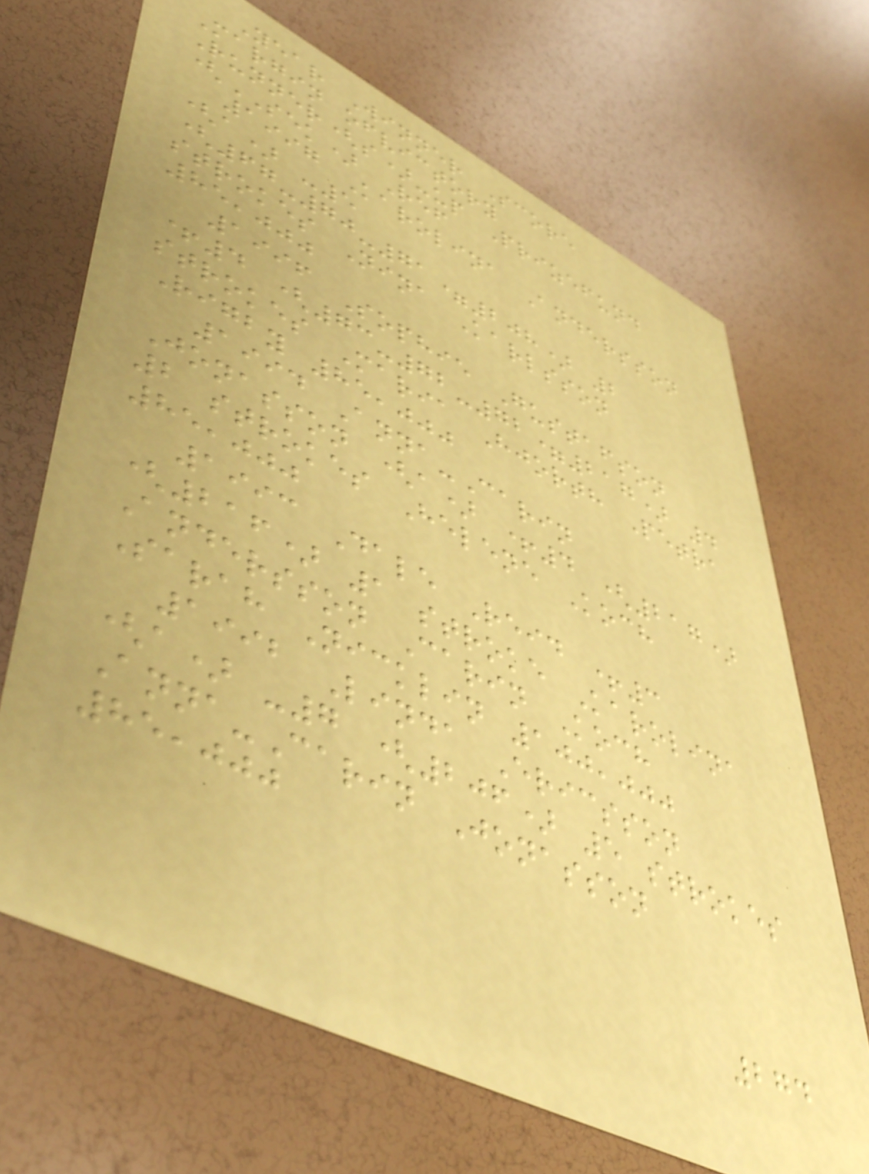Year Winner Score
Margin ofvictory
Runner(s)-up Prizefund
(SEK) Ref
1997 Karolina Andersson
(a) -5
(67-70-71=208) 2
strokes Nina Karlsson
85,000
1996 Sophie Gustafson
+4 (73-72-72=217) 4
strokes Maria Hjorth Petra
Rigby 85,000
1994 Anna-Carin
Jonasson (a) +4 (217)
2 strokes Helene Koch
85,000
1993 Dale Reid +3
(216) 1 stroke Karolina
Andersson Carin Koch
Sarah Nicklin 100,000
1992 Linda Ericsson
(a) -7 (206) 5 strokes
Anna-Carin Jonasson
85,000
274
